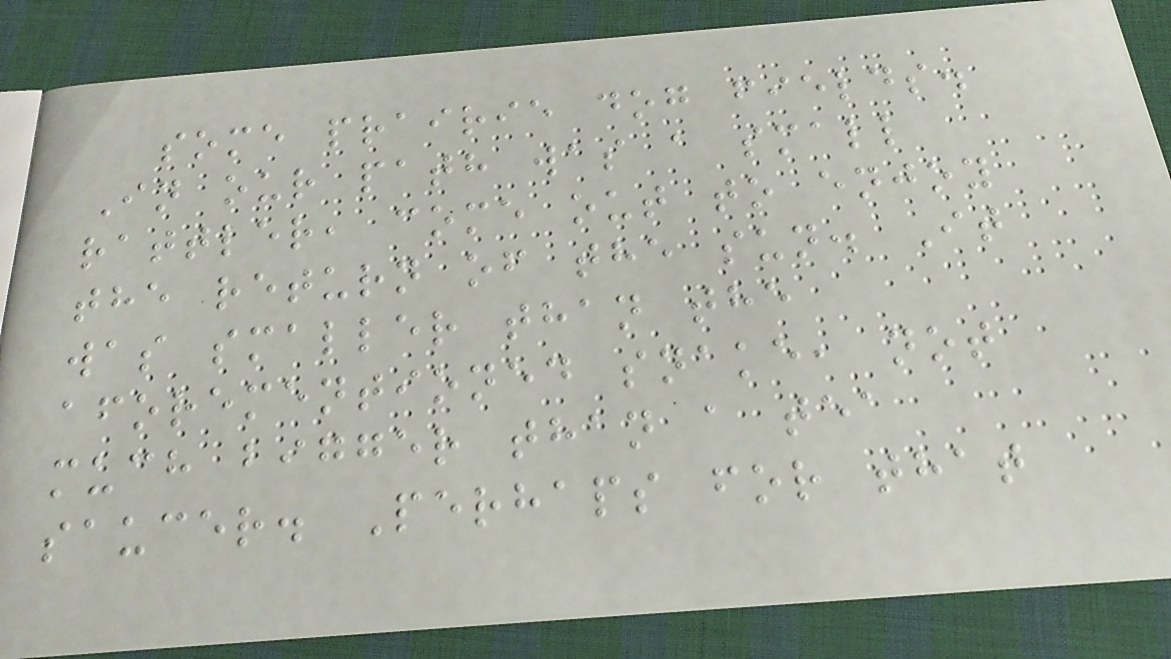some prairie dog fields.
In our path was a small
rattler, come out to enjoy
the return of the sun. It
was smaller than the
aforementioned snake, not
much bigger than a tea
saucer. Perhaps for that
